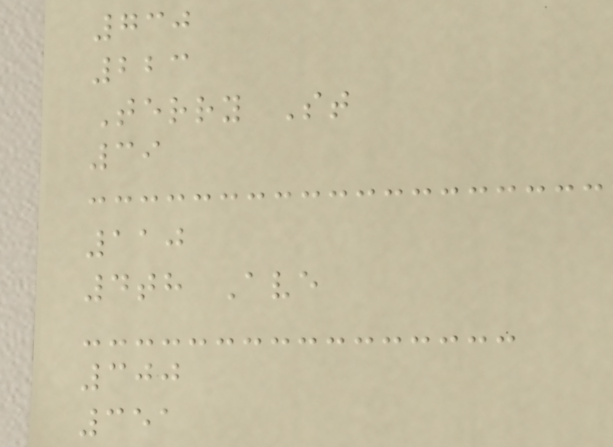730
223
Terry St
39
110
4th Ave
300
351
